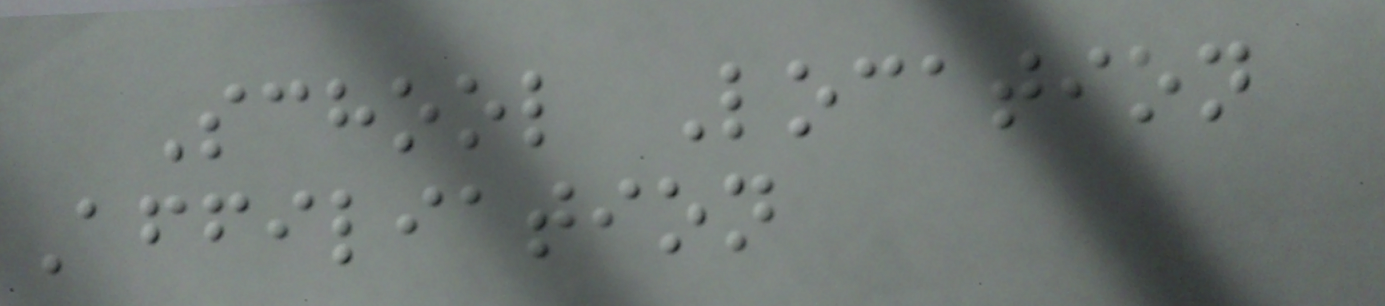School Location
Affiliation
